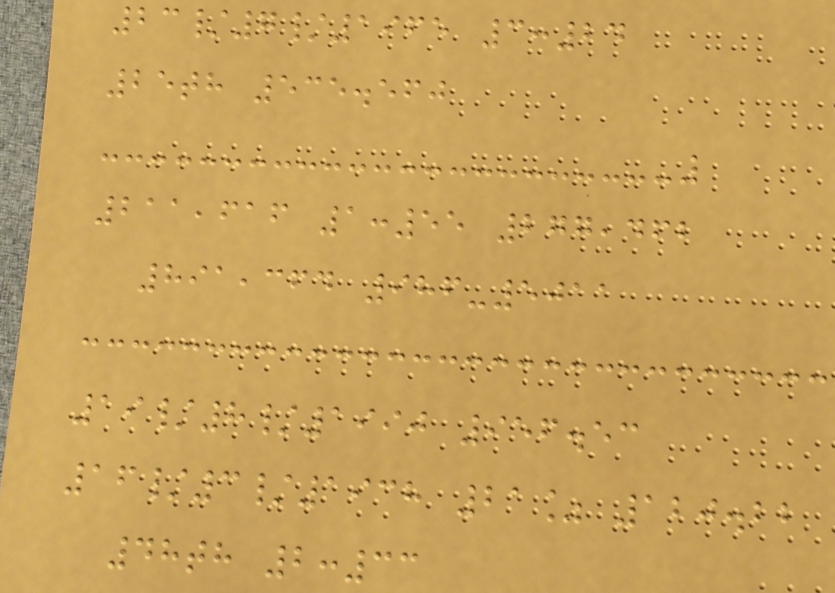23/7/1965 3:24
25th 535.560
211,616 1:55 277,462
891,364 986-5011
19/8/1990 956.53
16/3/1938 21% 120.22
48th 2:33
